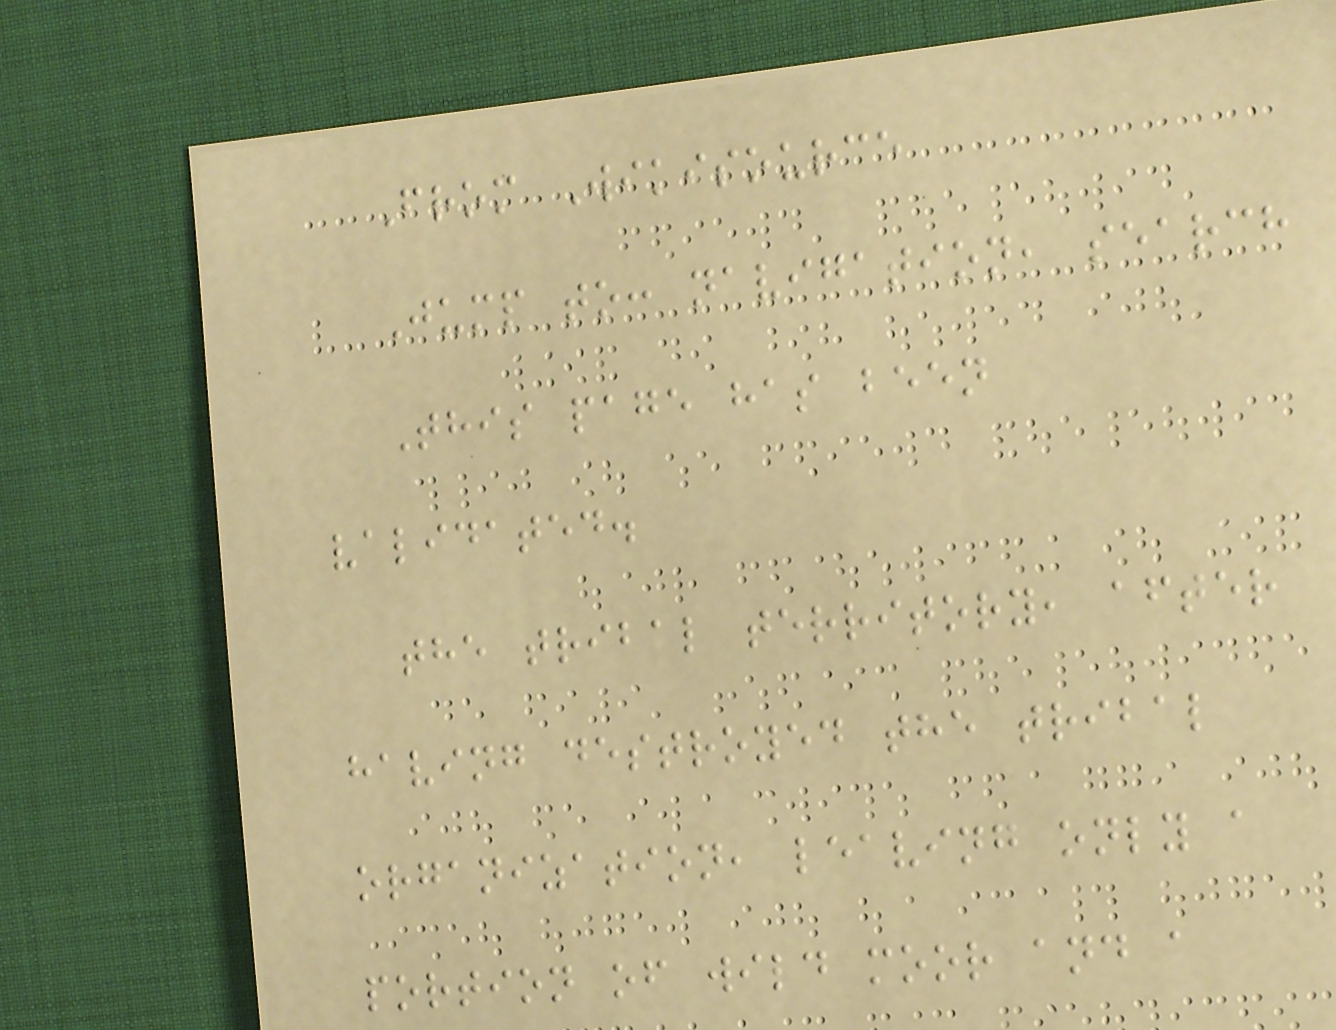From Wikisource
Jump to: navigation, search
This page has been
validated.
the tribal territory, after
having destroyed the tribal
organization, leaving only a
portion of wild moor and a
